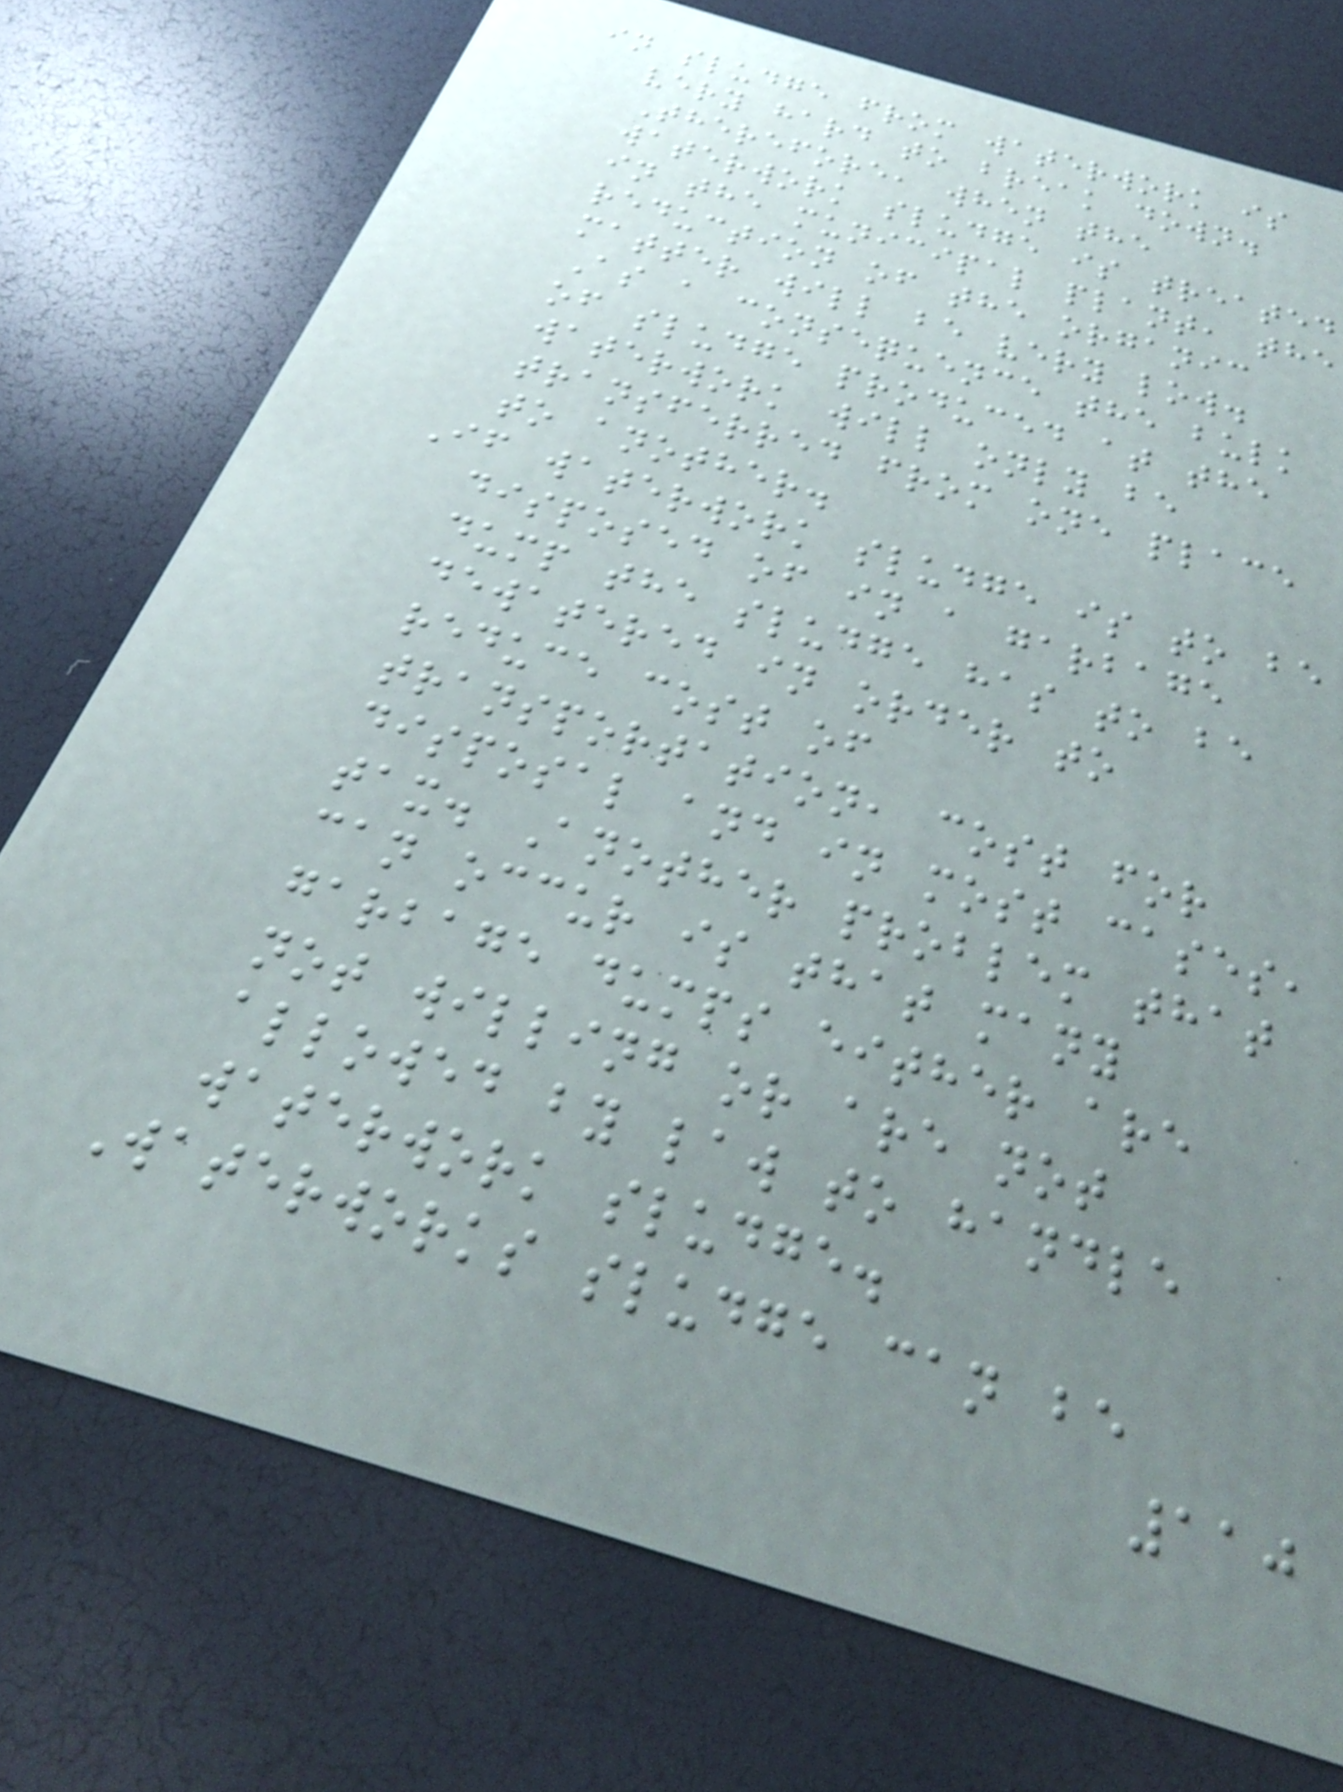in sludge from waterwork is
very hard to break down.
Therefore, when the
waterwork sludge is treated
in the municipal plant, the
reduction of the organic
matter will be very low.
As a consequence the bulk
of sludge produced at the
waterwork will only be
transferred from one place
to another.
If waterwork sludge is to be
disposed of in a garbage
dump the sludge has to be
dewatered in order to
reduce cost of
transportation, cost for
disposal and in most cases,
tax. Another problem that
can occur is that many
garbage dumps either are
not willing or are not
allowed by law to handle
waterwork sludge.
Waterworks sludge can be
110
